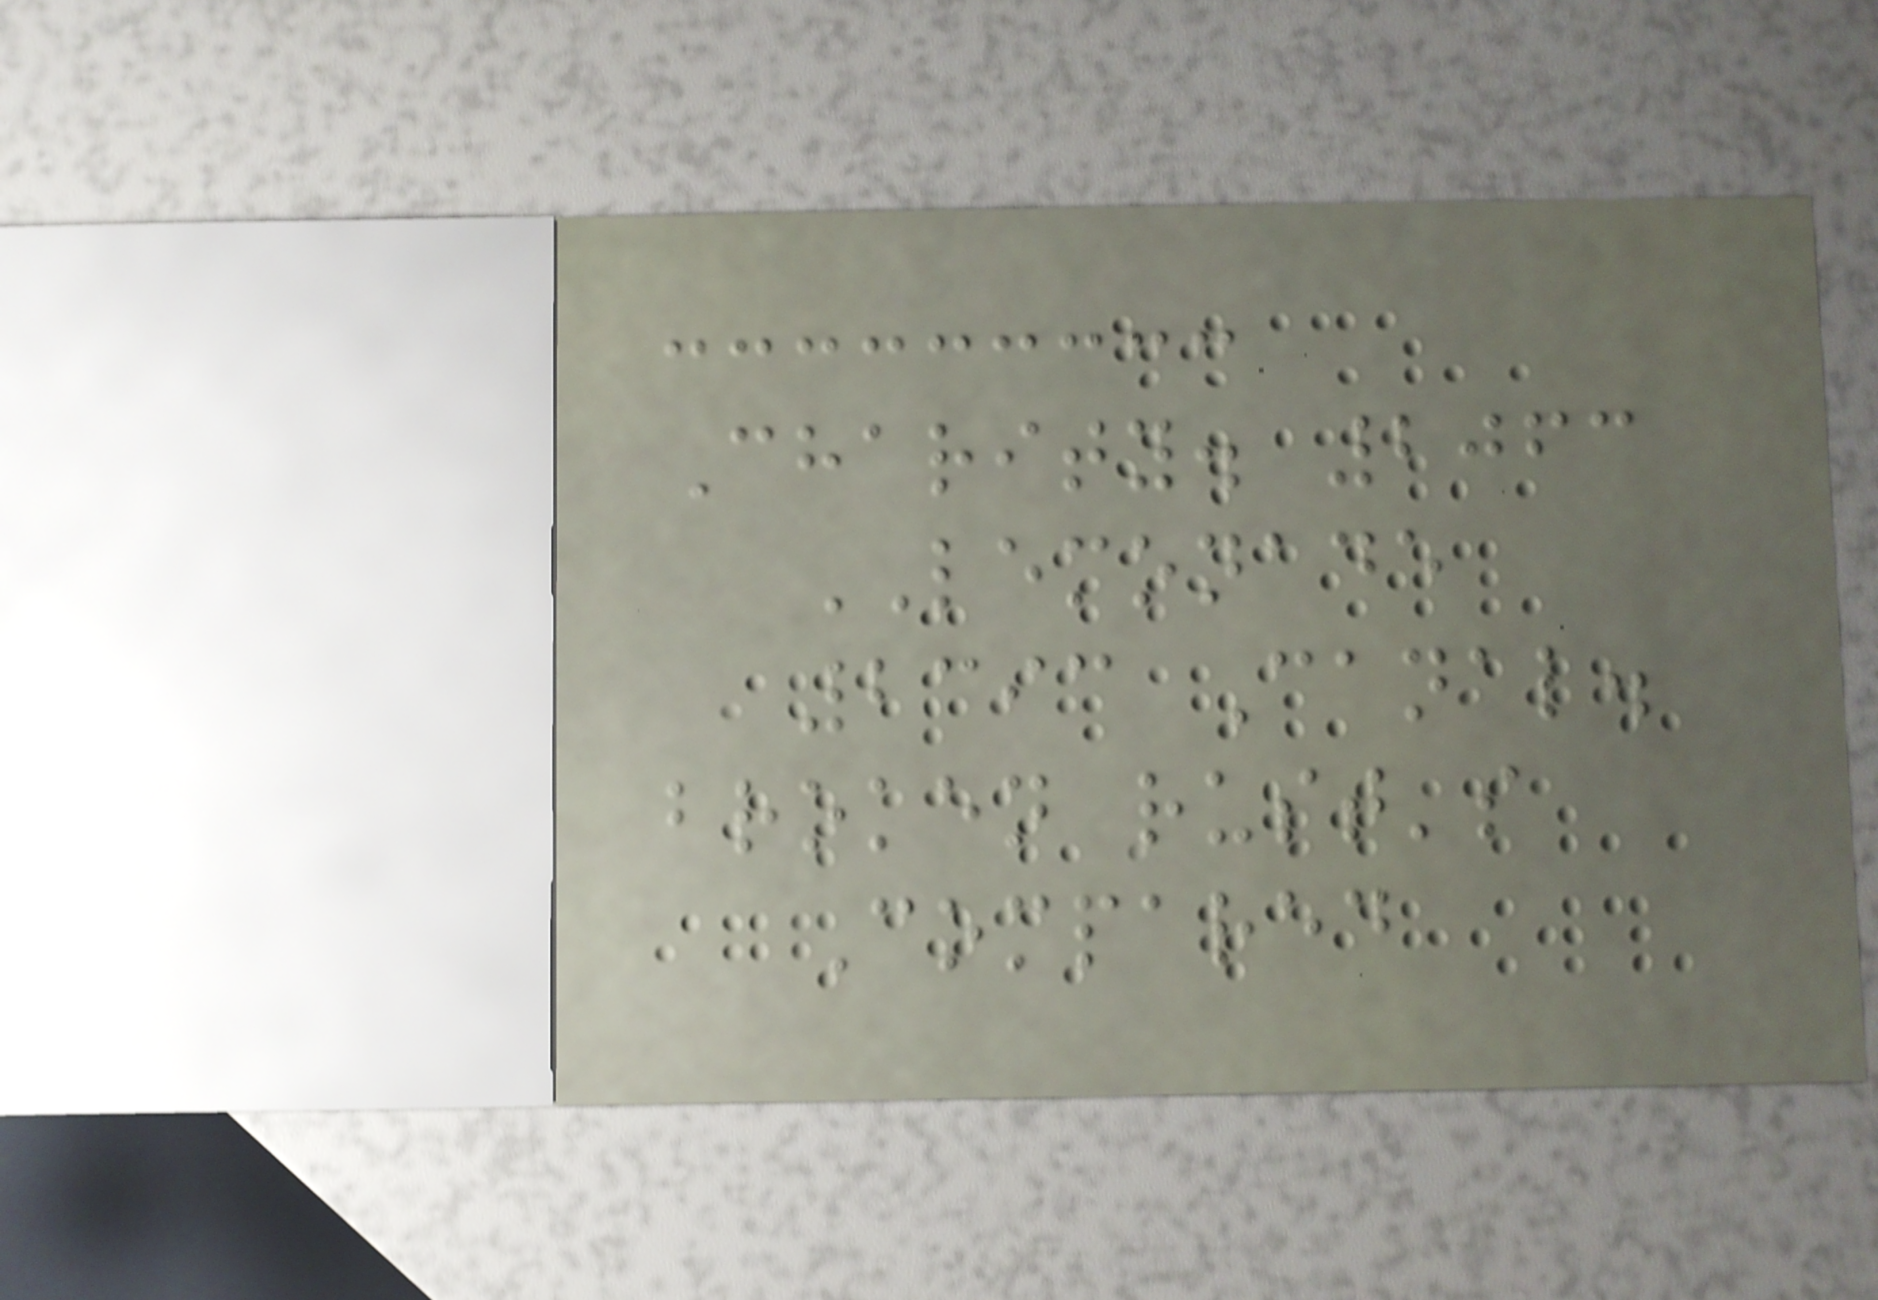Charity. 2063
LEMONADE
2393 Canal.
broken rust's
Compared
